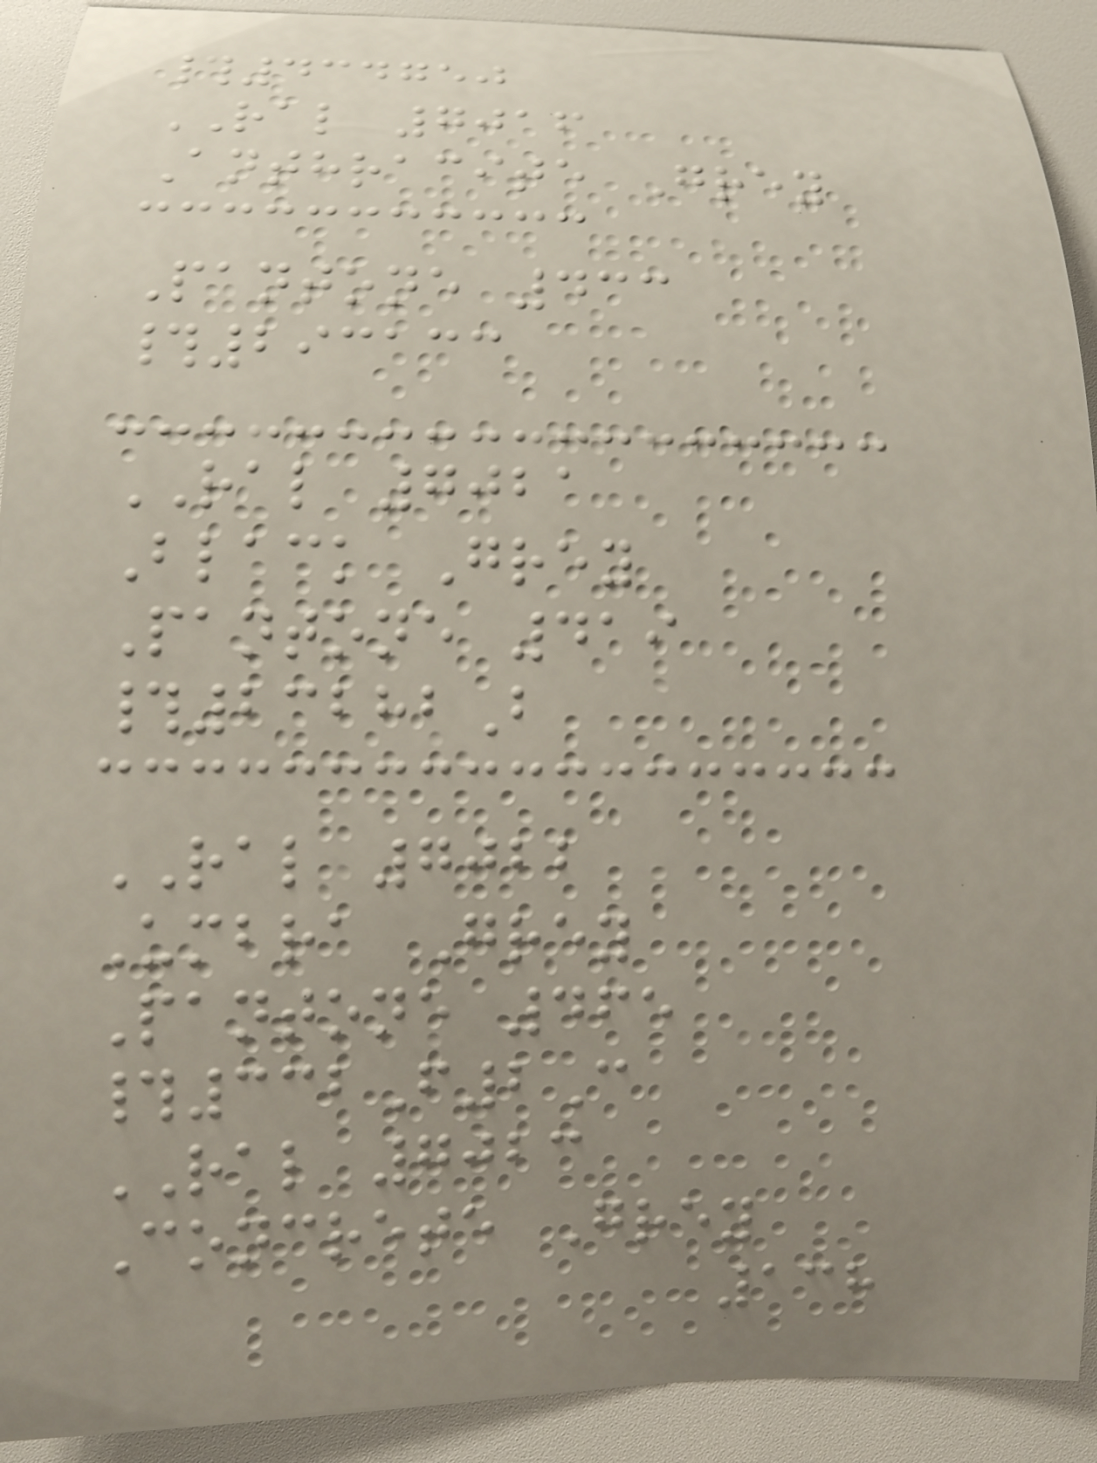#434750
RAL 7016
Anthracite Grey
Pantone 433
#293133
RAL 7021
Black Grey
Pantone 419
#23282B
RAL 7022
Umbra Grey
Pantone 465
#332F2C
RAL 7023
Concrete Grey
138
